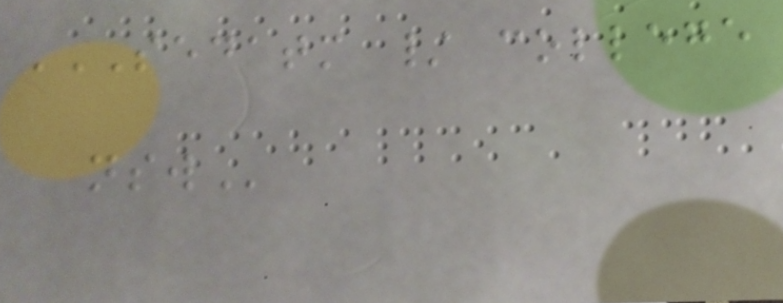SEDATM / COLLEGE
NSW
